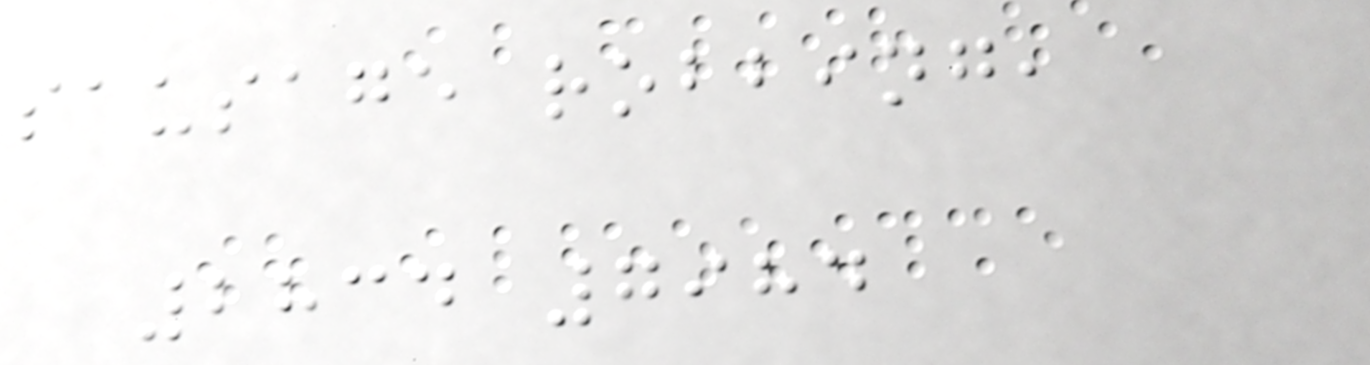sausage robbing,
2834 7984
